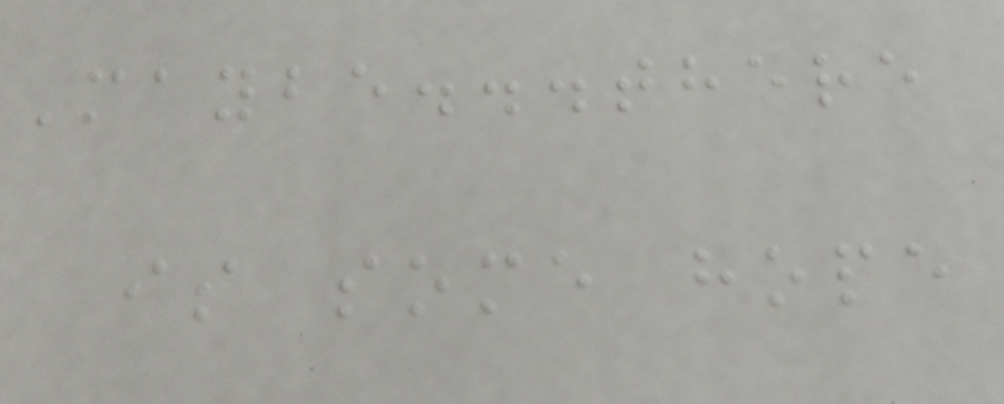Maybe...there
is some hope
